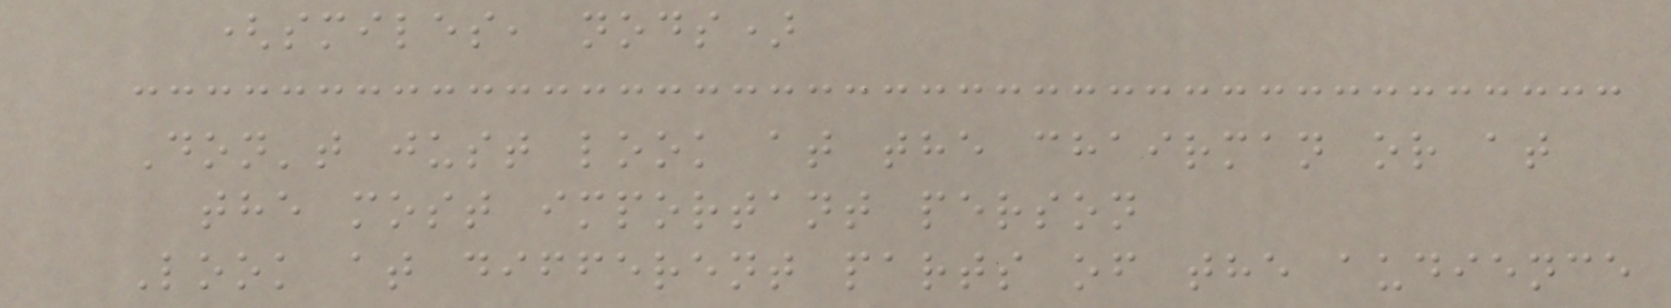(smiles, nods)
Don't just look at the chairman or at
the most important person
Look at different parts of the audience
